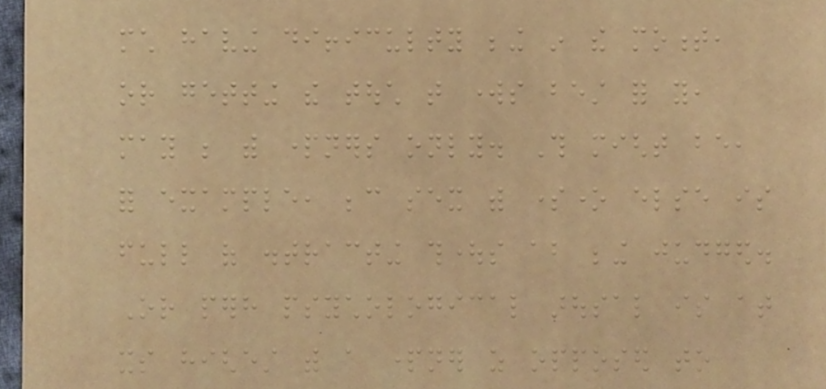much having difficulty being in the moment,
or getting the touch that works best for you,
may be with partners only. This might be,
for example, because sex with someone else is
full of distracting thoughts about being judged.
Or perhaps psychological arousal is at
its highest with a partner as opposed to
